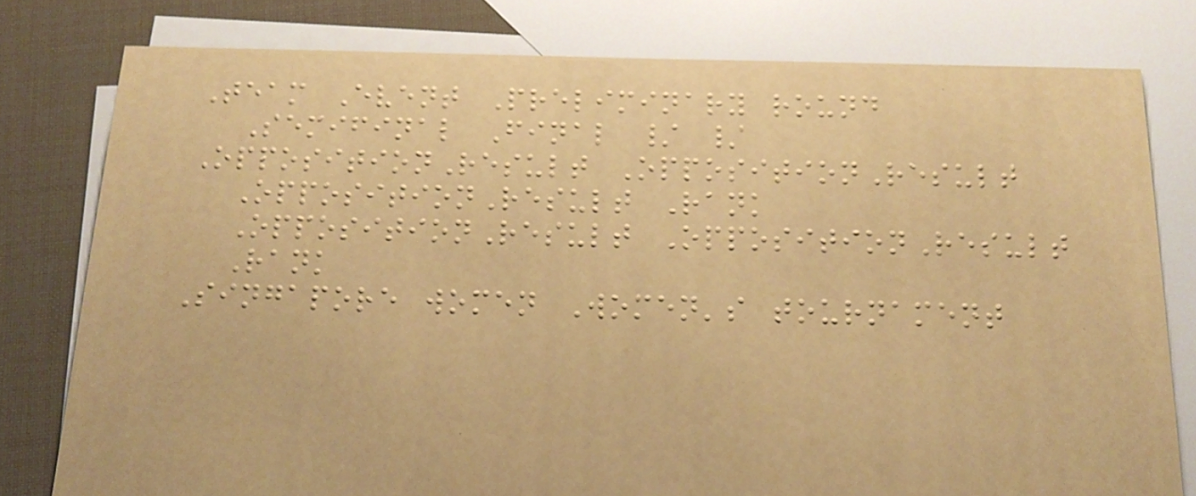Team Event Preliminary round
Semifinal Final / /
OppositionResult OppositionResult
OppositionResult Rank
OppositionResult OppositionResult
Rank
Singapore women Women's tournament
